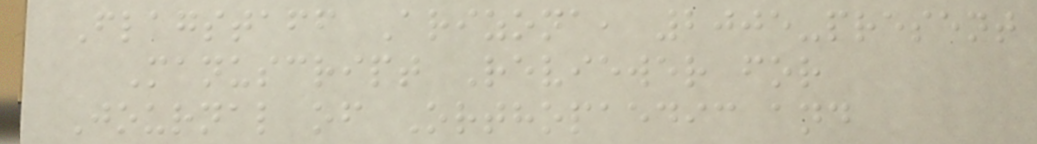Flagstaff Arizona, 2005-present
Manuscript Reviewer for
Journal of Orthopaedic and
